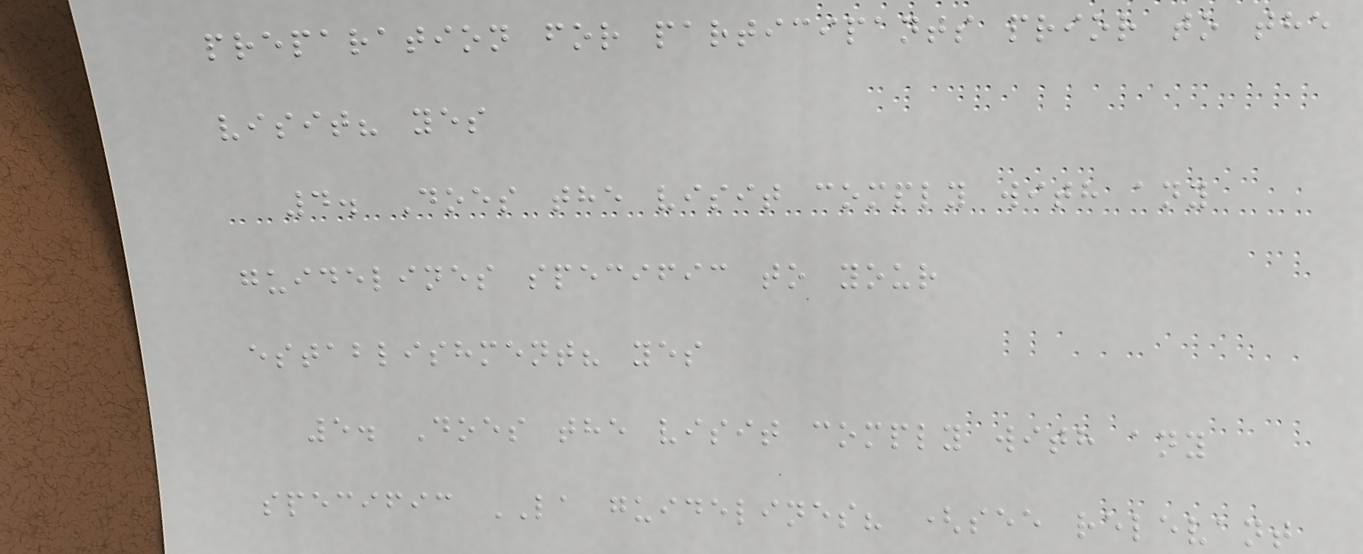preparation for participants prior to the
visit? yes
4. Does the visit comply with any
guidelines specific to your
establishment? yes
5. Does the visit comply with any
specific LA guidelines? (see relevant
